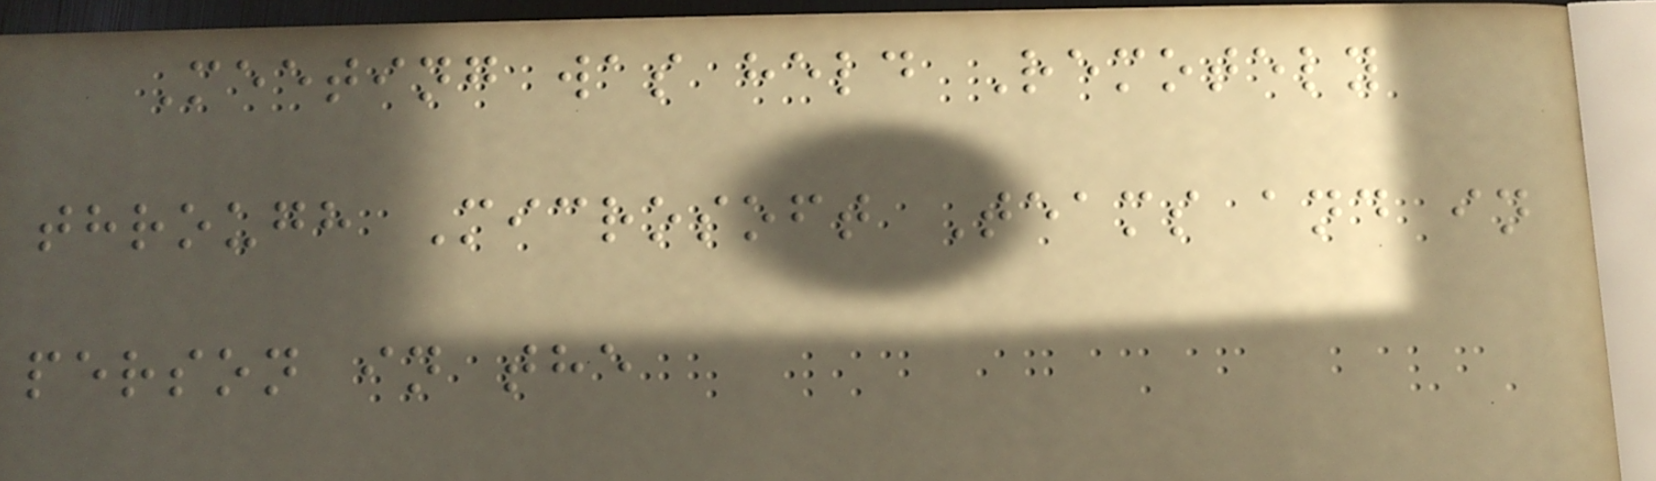Meeting was held Remotely
through Microsoft Teams and in
person in the
